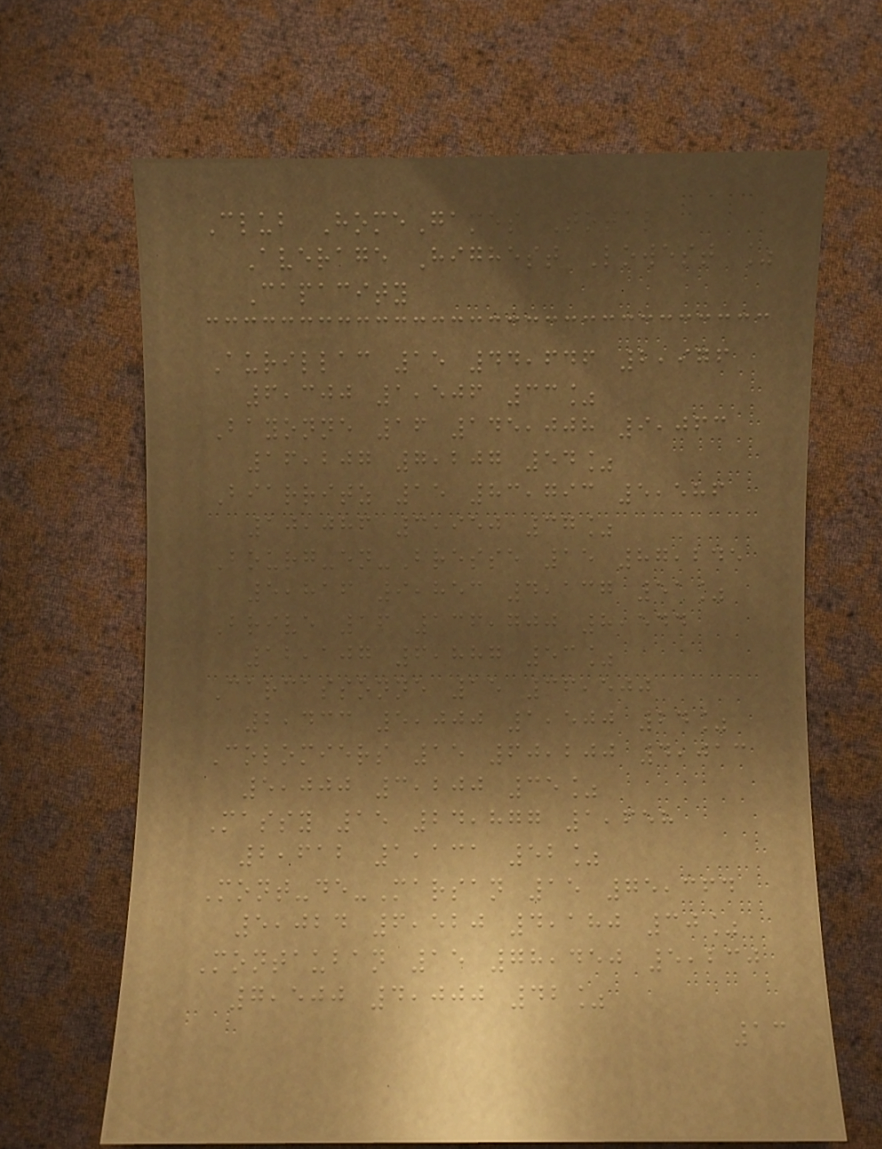Club HomeGames Total
Average Highest Lowest %
Capacity
Aurillac 15 44,646 2,976
6,300 1,506 33%
Bayonne 16 145,008 9,063
16,207 7,207 54%
Biarritz 15 83,793 5,586
10,086 3,950 37%
Bourg-en-Bresse 15 87,245
5,816 9,853 4,137 51%
Brive 16 136,700 8,544
12,107 6,887 53%
Carcassonne 15 36,500
2,433 5,000 1,500 24%
Colomiers 15 60,200 4,013
5,000 3,200 35%
Massy 15 24,877 1,658
2,612 1,131 52%
Mont-de-Marsan 15 75,364
5,024 6,520 4,180 30%
Montauban 15 78,450 5,230
7,500 4,000 42%
13
